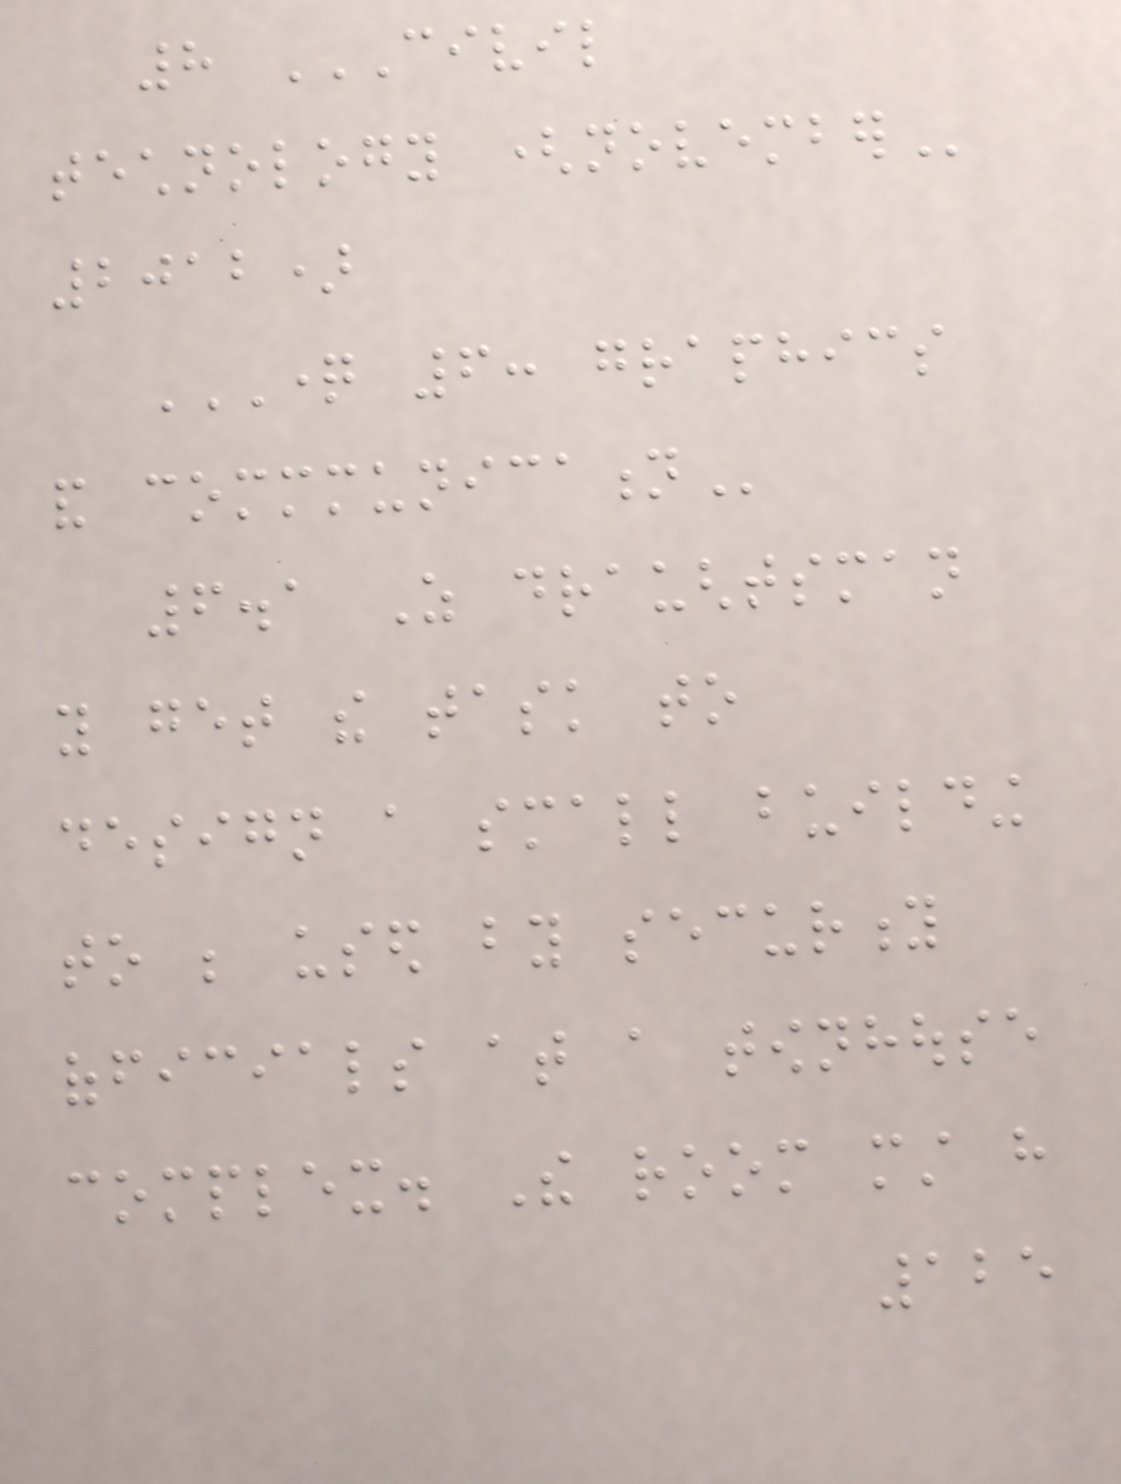8 CIVIL
TECHNOLOGY (NOVEMBER
2012)
QUESTION 6: GRAPHICS
AND COMMMUNICATION
6.1 As draughtsman
you get the task to
design a small building
to be used by security
officials at a townhouse
complex. The room must have
125
